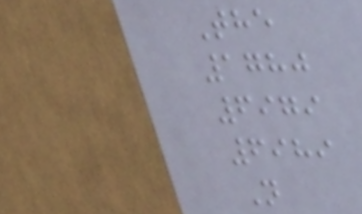The
1780
6979
6989
N
